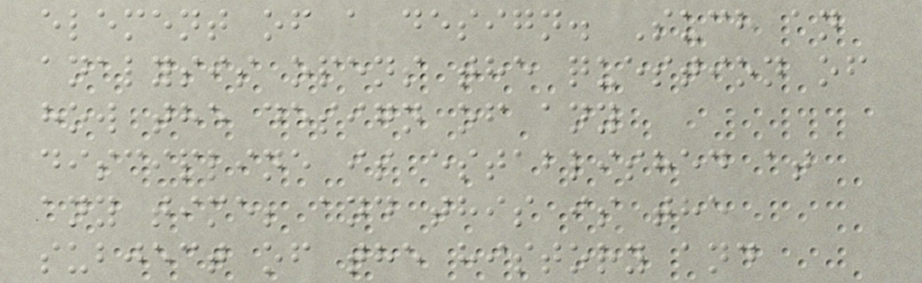element of a design. Such an
analysis opens the question of
how the design of any
discipline is established at
any time; and this is the
subject of the history and
